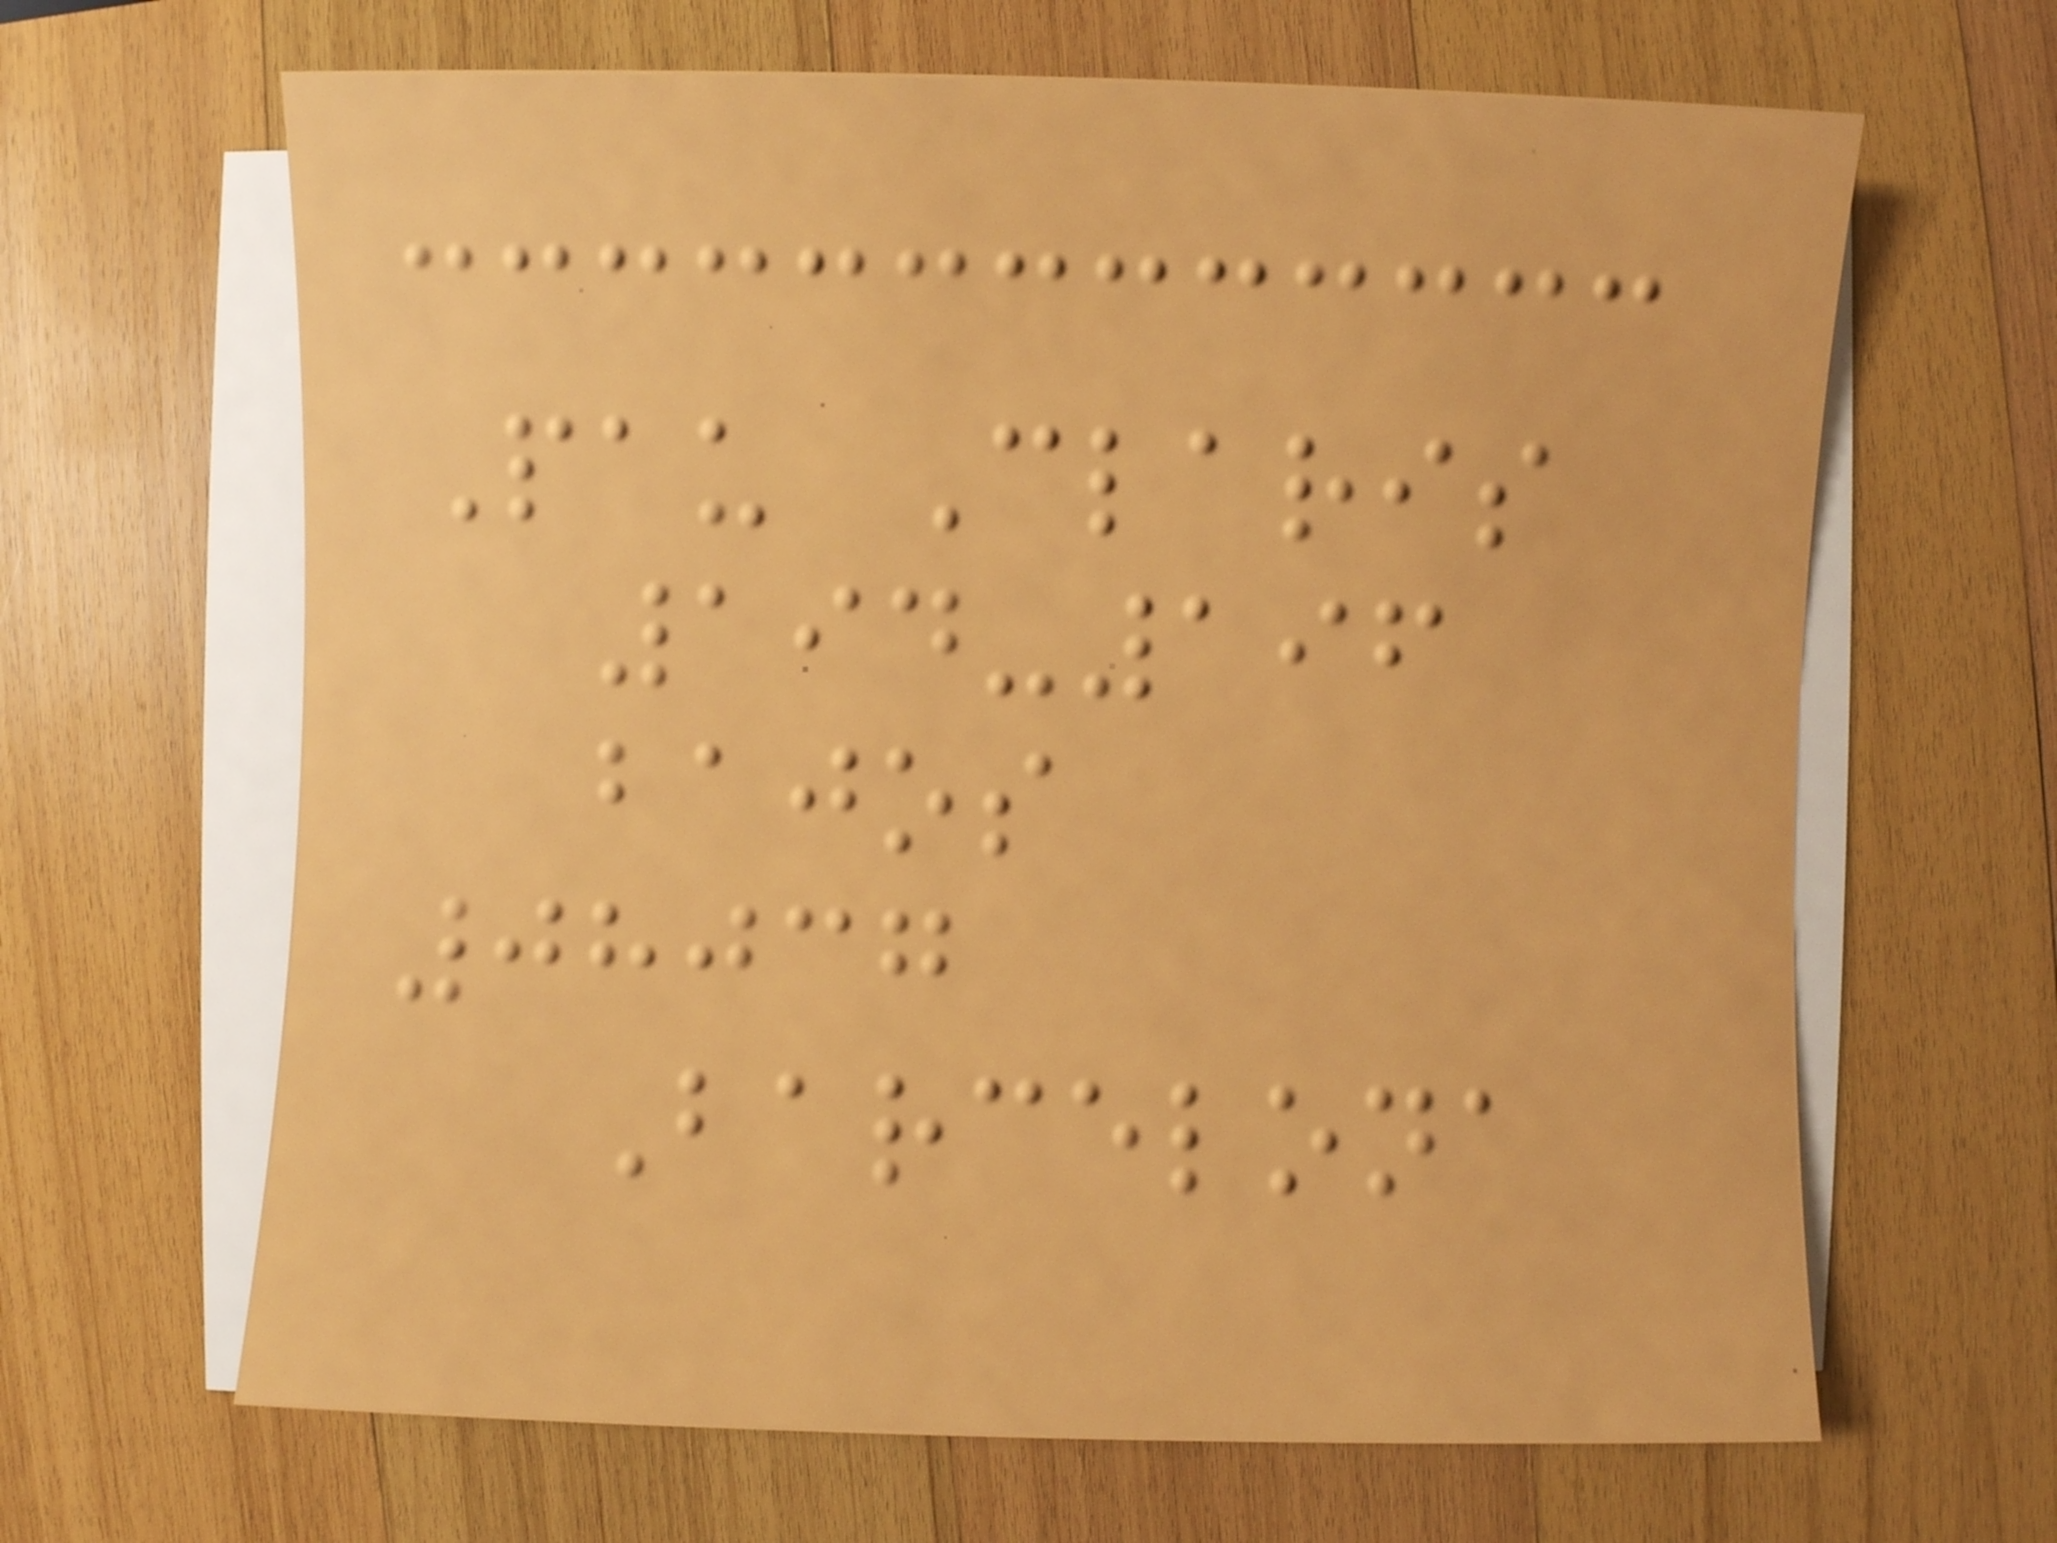Pau Claris
194-196
bajos
08037
Barcelona
